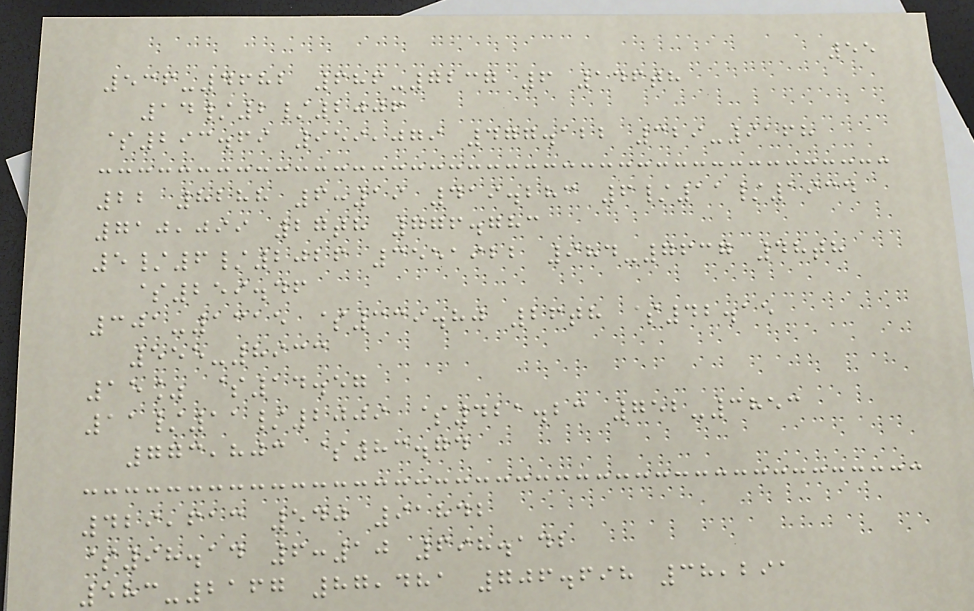55
536-4682 686-7237 6 146th
14/2/2006
$293.69 959,079 477.122 329-9168
22 8288 6:19 419.283 6/11/1934
710,099 27th 776.783
5/6/2026 3551922 984-7637 48th
$259.46
301-1315 $339.80 26th $42.15
555-8933
15% $14.57
11/11/2009 $421.23 752-3853
773,803 $83.74
429,613 540 91842
$98.14 6:10 698.142
583-2167 87,481 706.698 38,291
